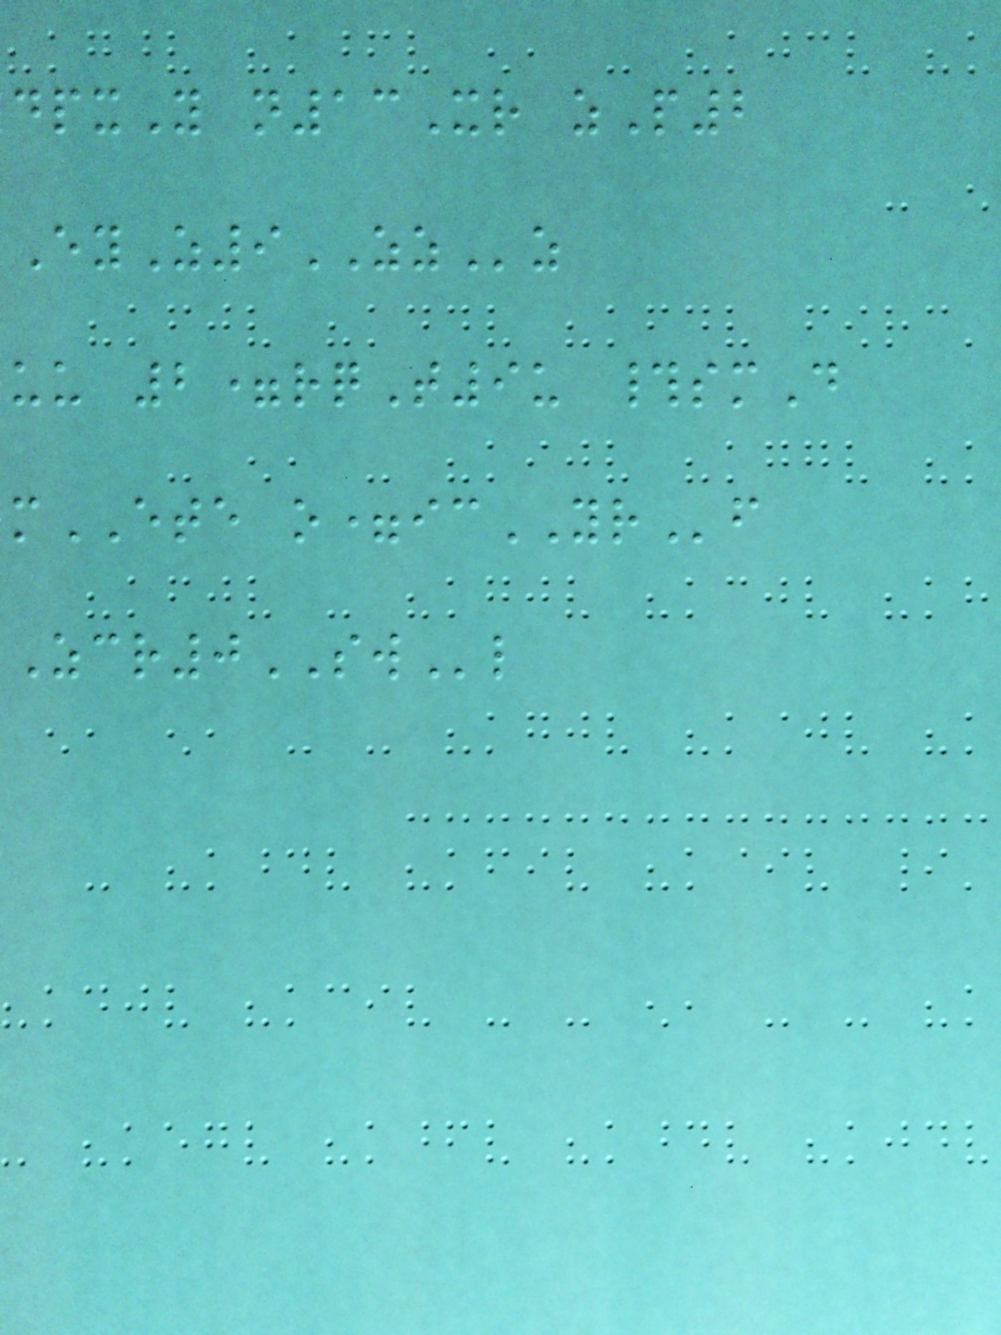pxY n13Xr zP2
EyZ9ZZz
uu 2=rqT9u #smD
mETE o=icYRf
Zcr0SWl
